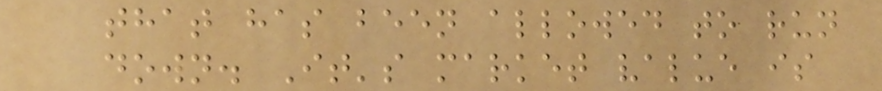that has been allowed to run
down. It's market value is
